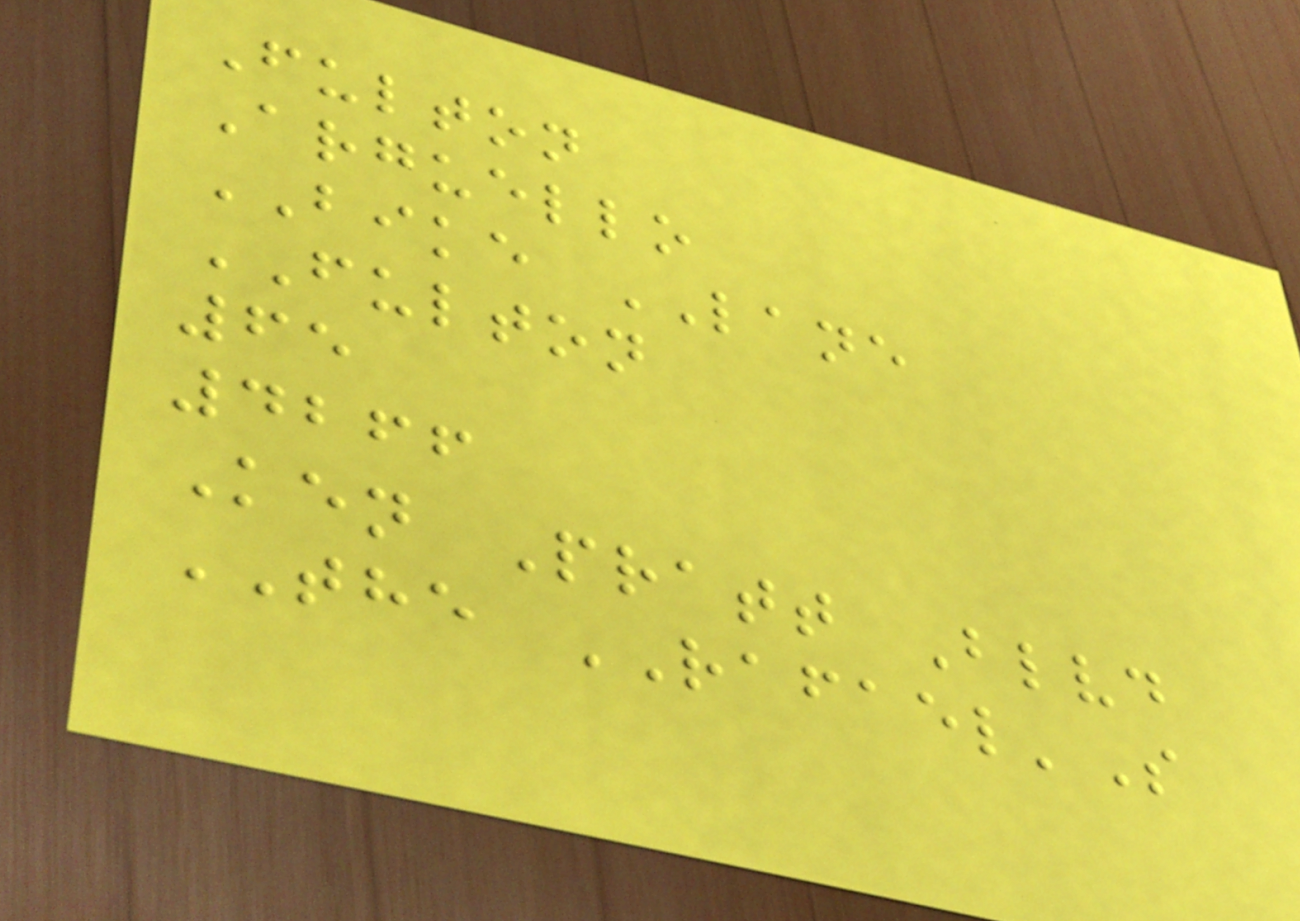Fulton
Arguello
BIKE LANE
FULTON
65
4266
Ken Pratt Blvd
THE RAFAEL'S
